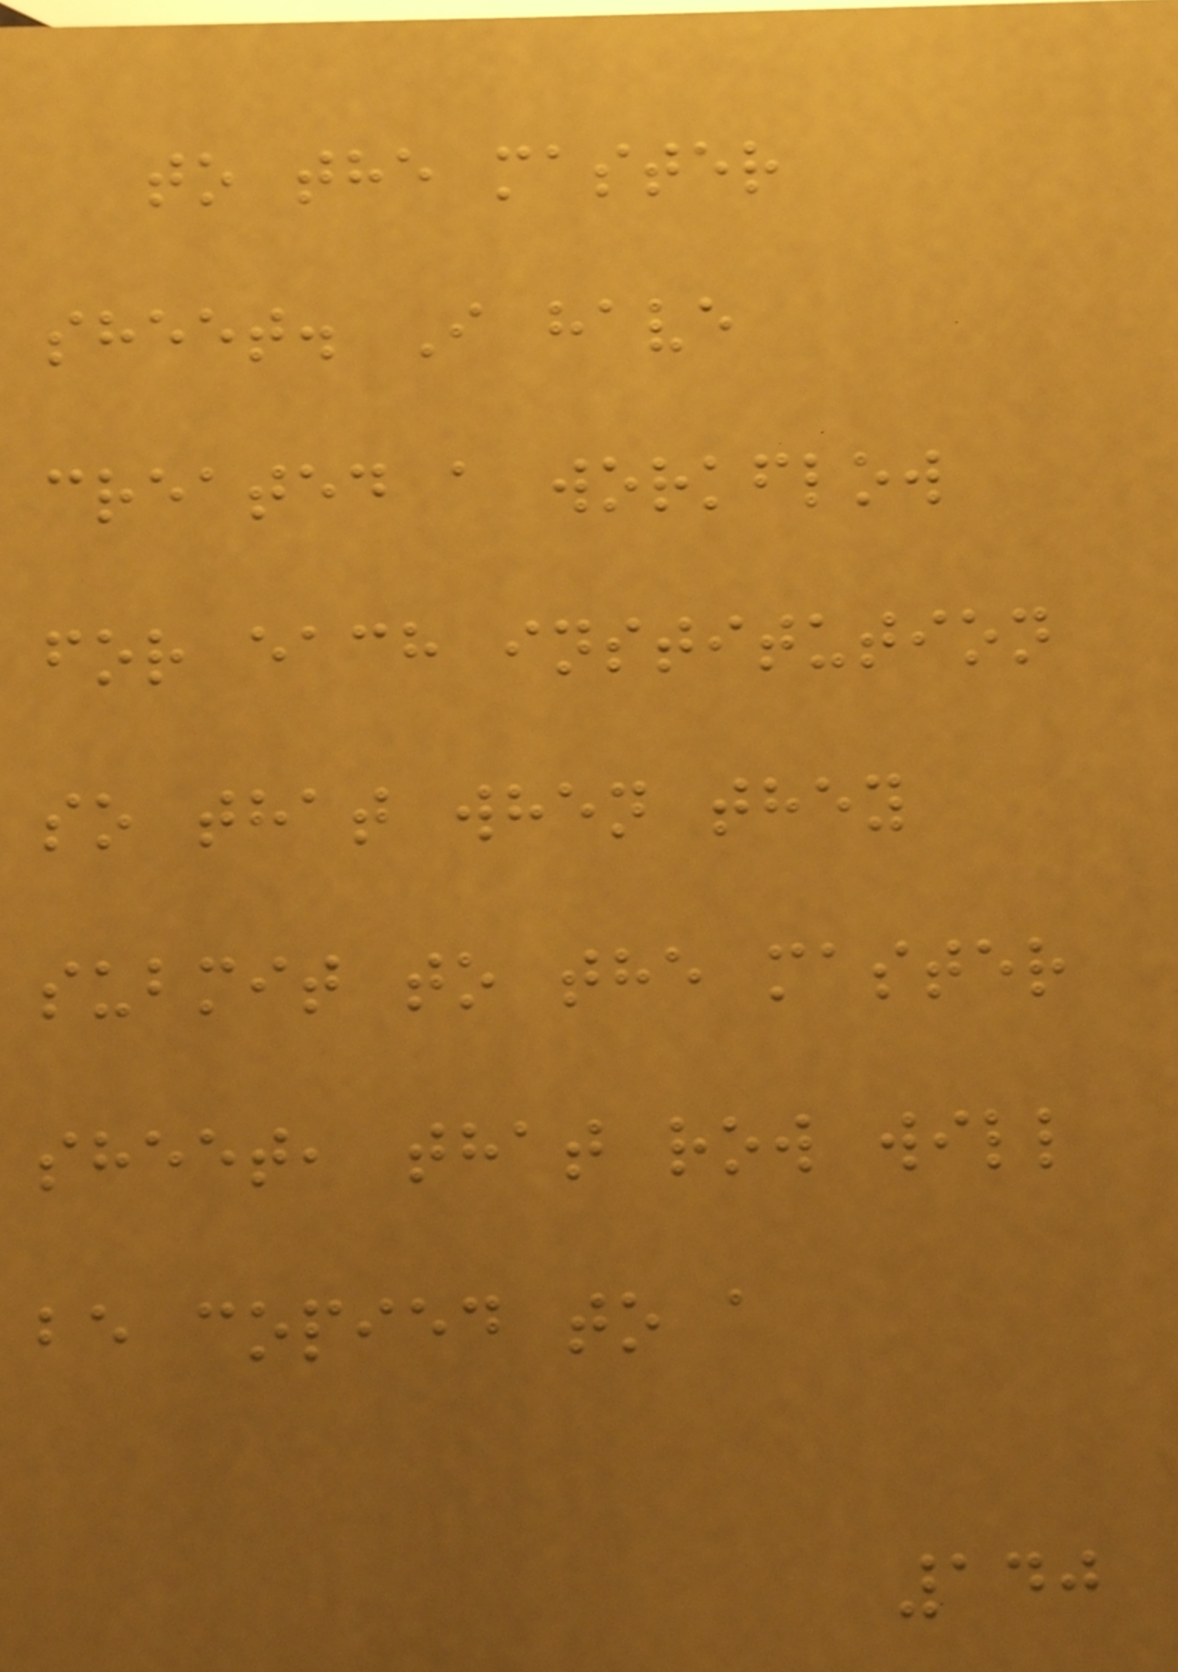to the master
sheet. I have
created a workflow
for each institution
so that when they
submit to the master
sheet, that row will
be copied to a
140
